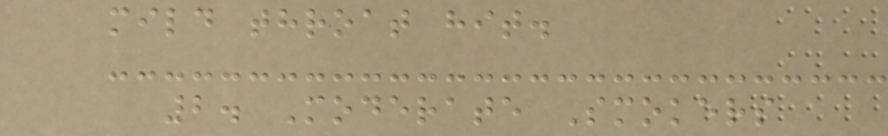mild throat hit.
2. Moderate Smokers
